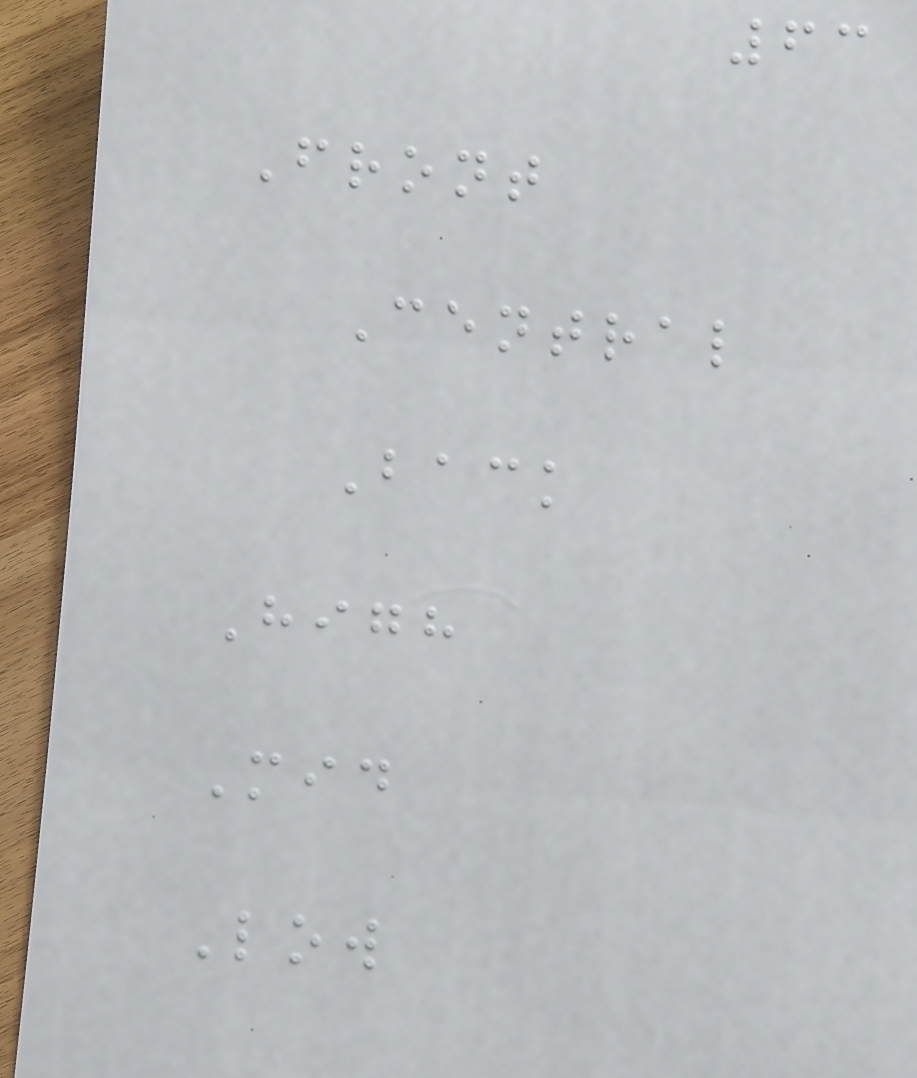63
Front
Central
Back
High
Mid
Low
